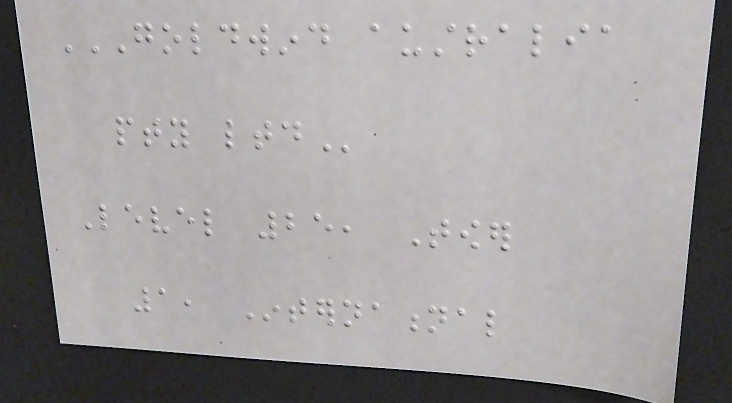GOLDWIND AUSTRALIA
PTY LTD
Level 25, Tower
1, International
